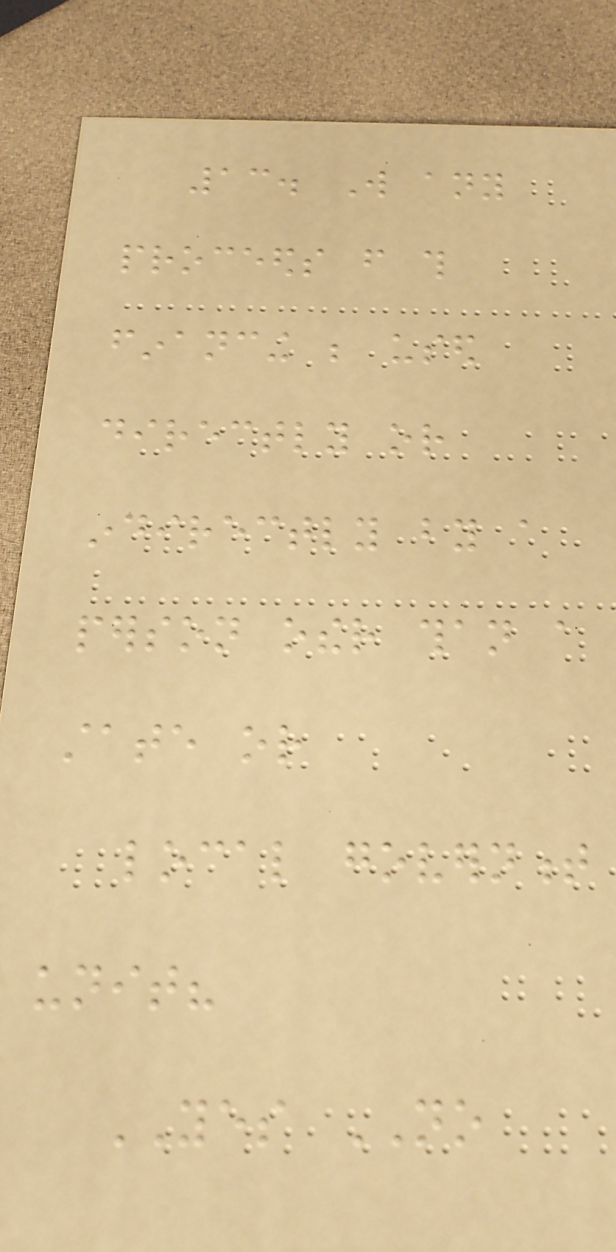13. Will any
proceeds from this
financing be used
directly or
indirectly by a
person other than a
state or
local government
unit?
YES NO
